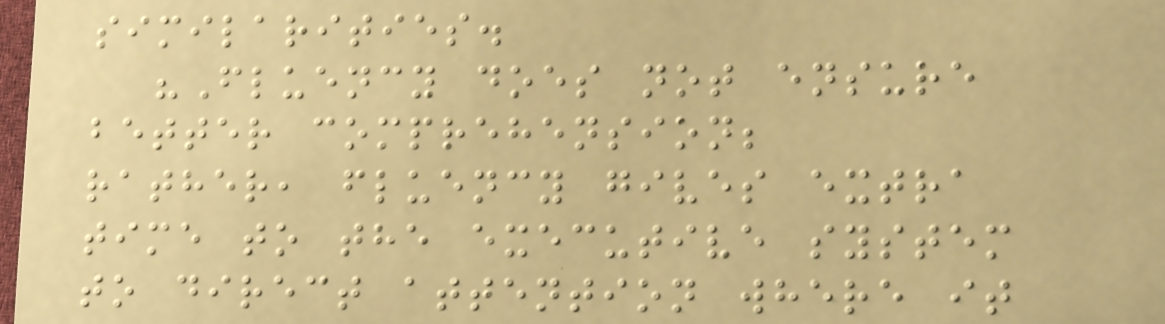similarities.
"Fluency does not ensure
better comprehension;
rather, fluency gives extra
time to the executive system
to direct attention where it
